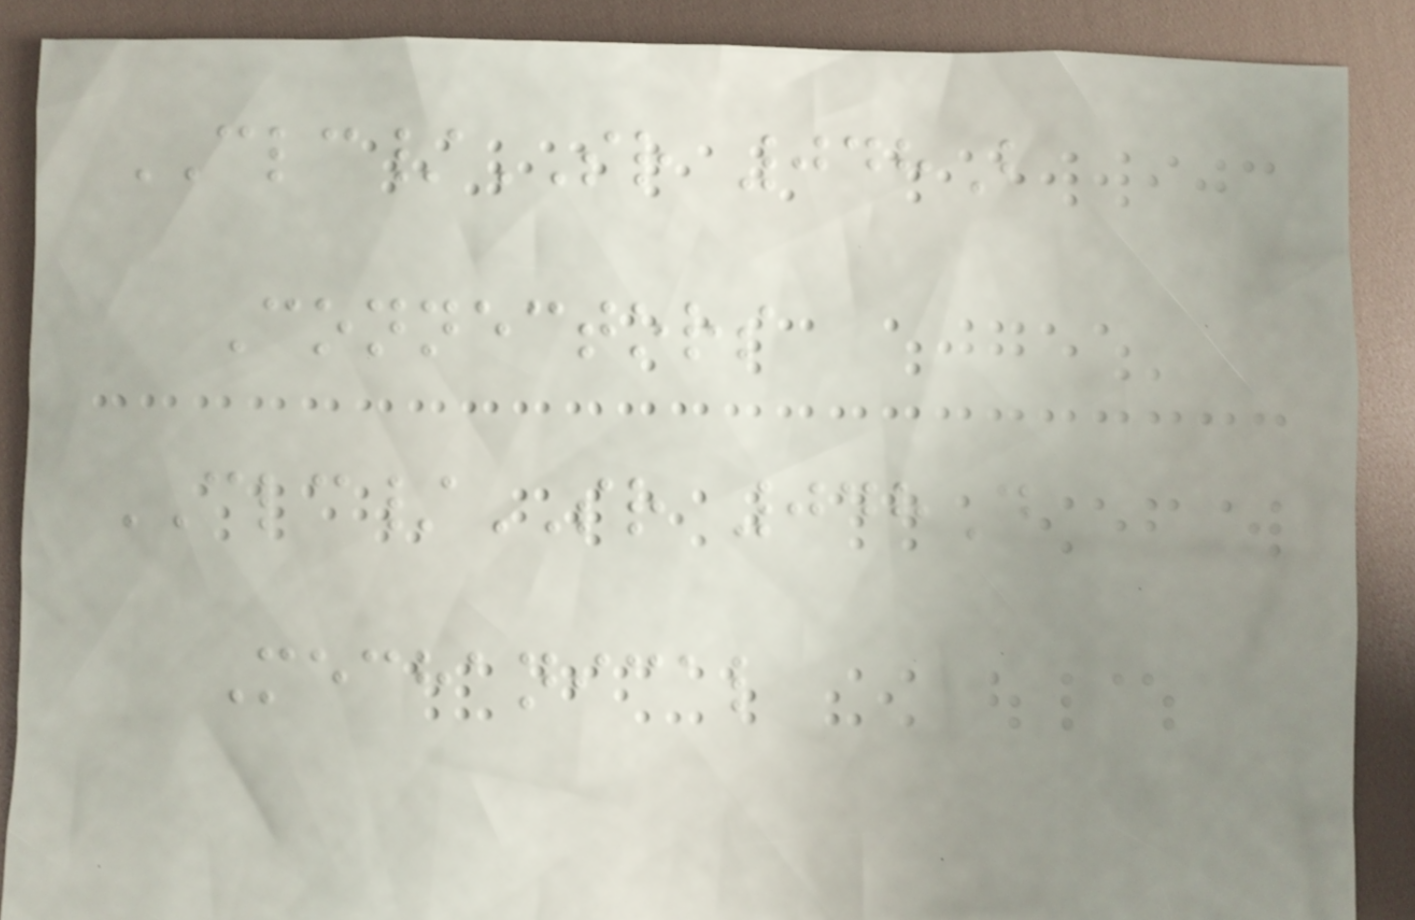CLC/SR 048B
Connectors
CLC/SR 048D
Mechanical
